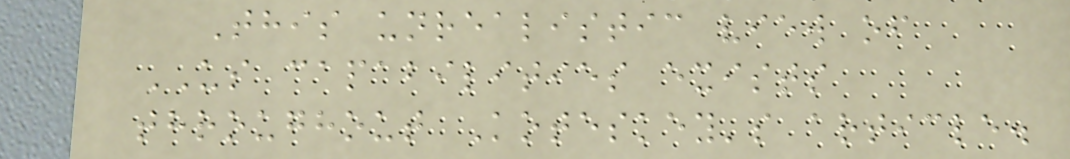This unrealistic view of
US capabilities exists
throughout Koteskey's article.
